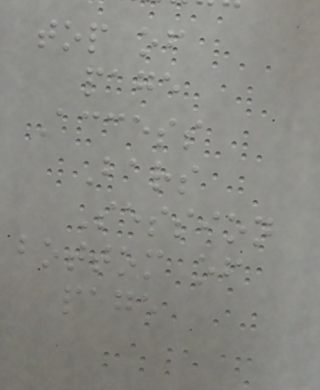top of
page
Access
Bars
Session
bottom of
page
